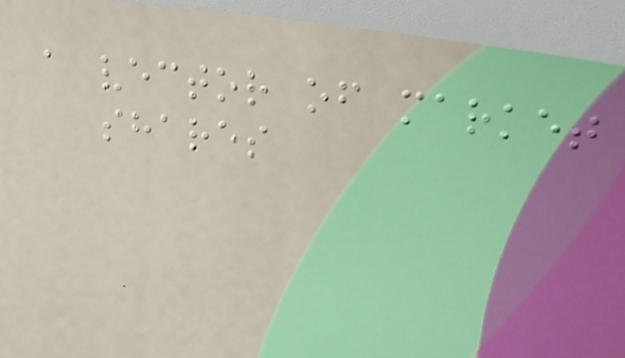a vector of market
shares
